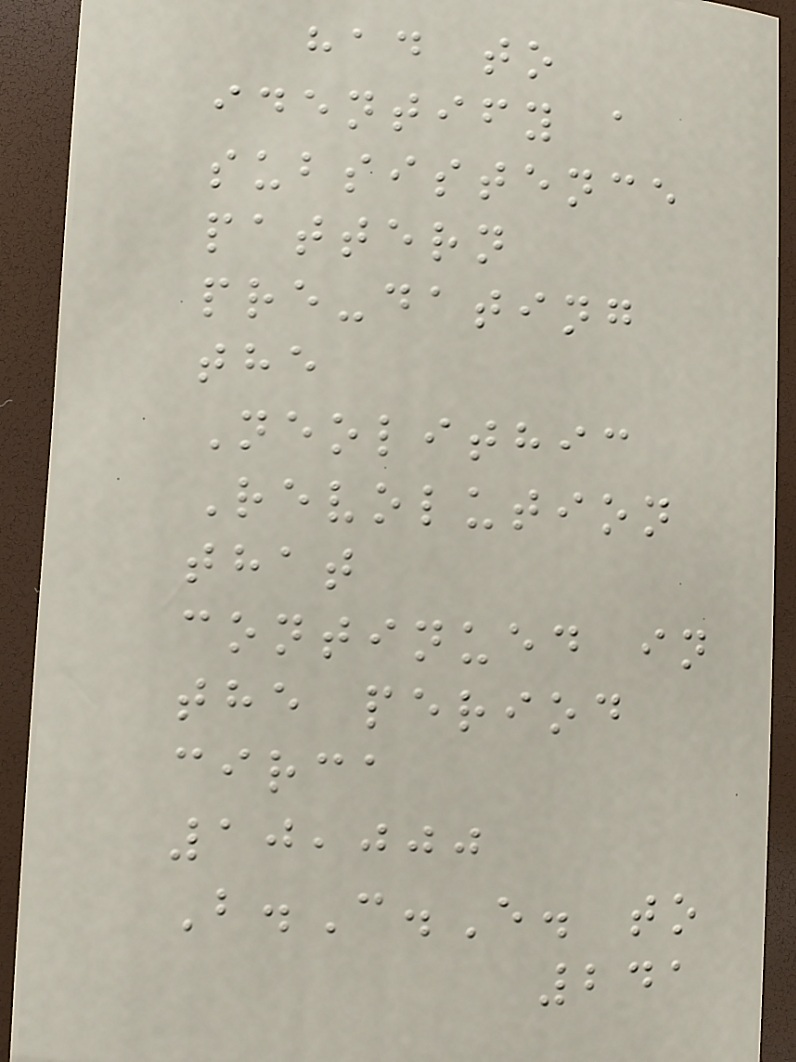had to
identify a
subsistence
pattern
pre-dating
the
Neolithic
Revolution
that
continued in
the period
circa
10,000
B.C.E. to
241
